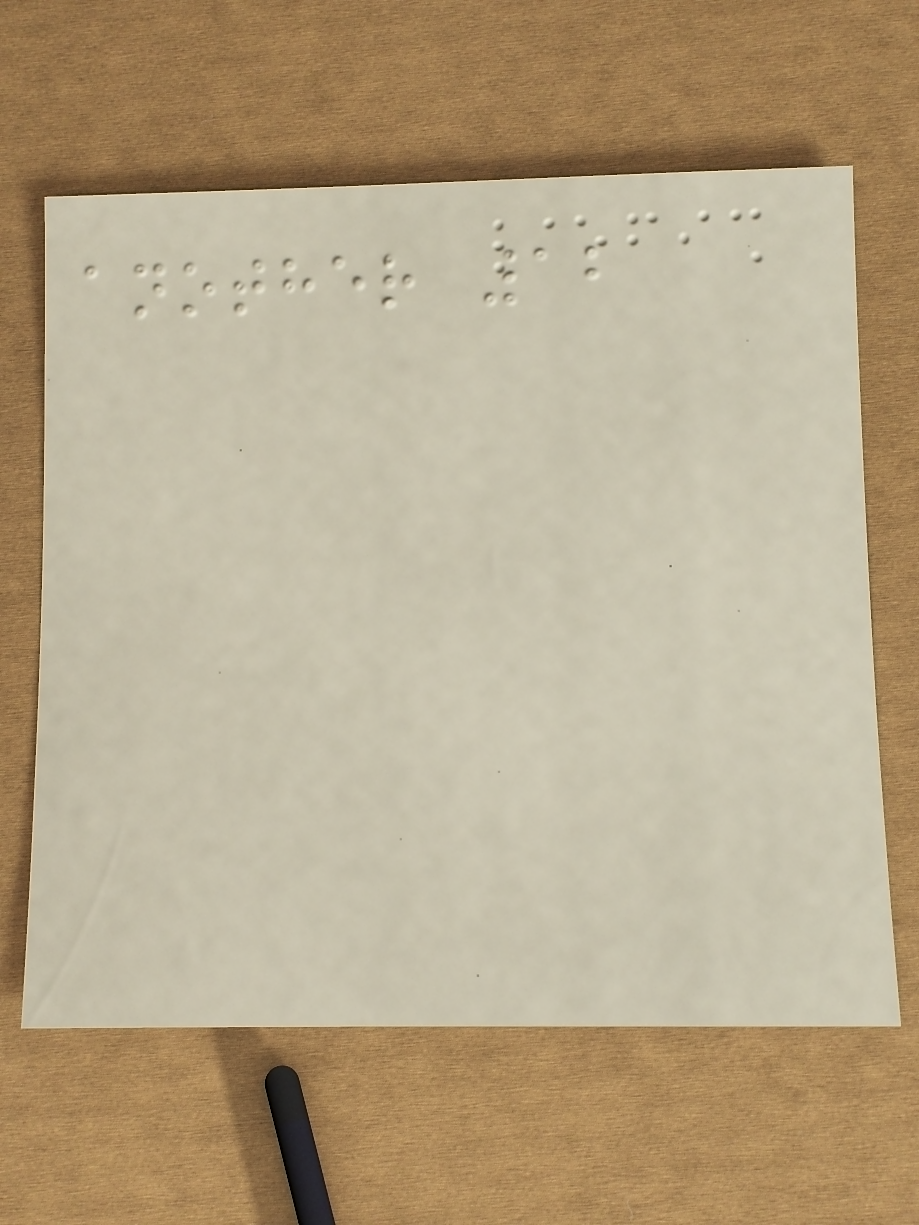another 12
